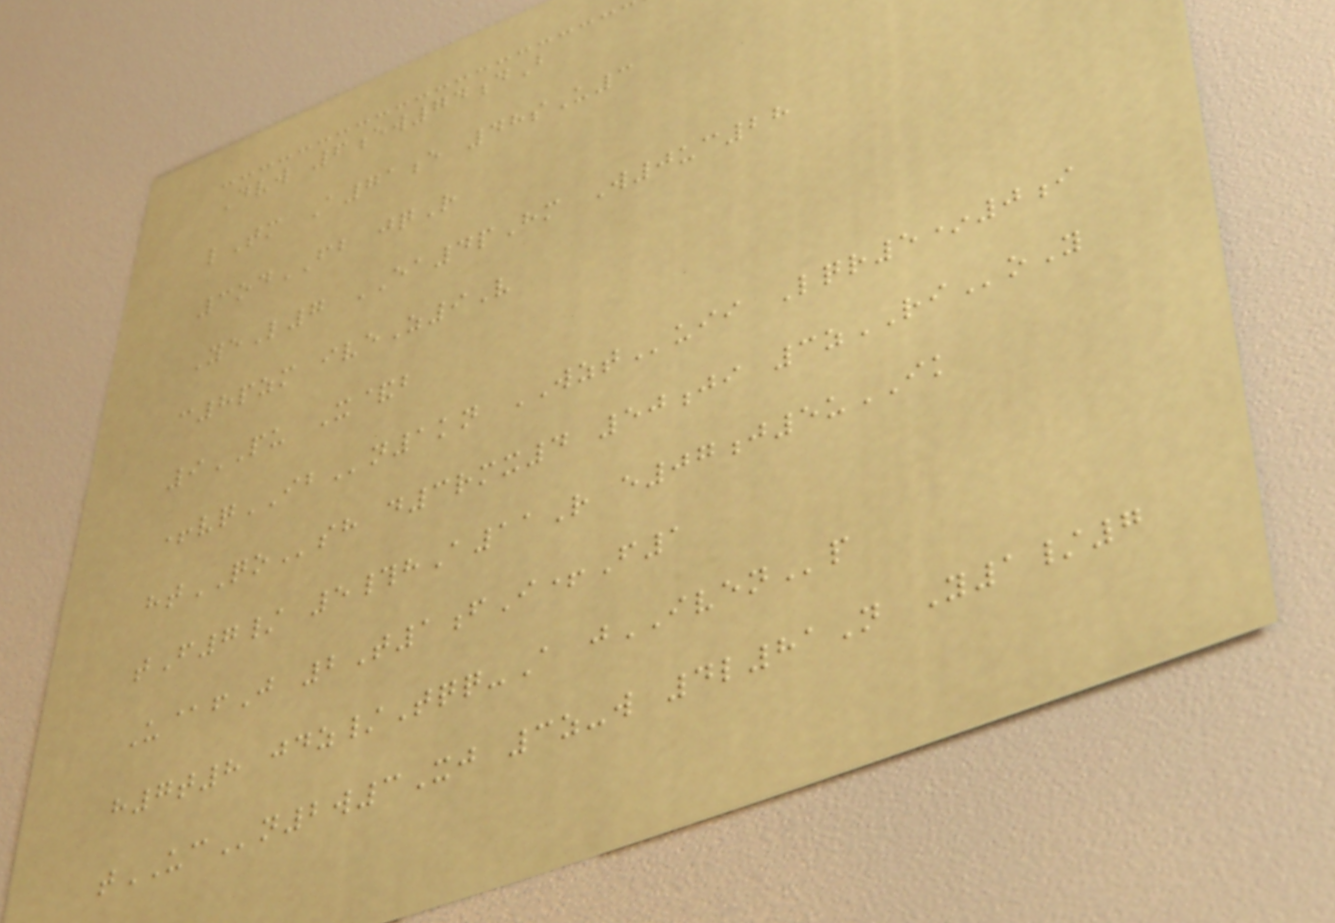Dvw 6ew74dB
lTm A71e 48sU3
3odFB jqR
YeL7 EA4pHm W0uc28
c8pzm iveZ9V
9PU X&b
+vqIBn1kn WZTuii Lqr5*0i
htQOsh d3rmx4 50ji 3zRIoY
tF7/ 5#hA11R e07j5uIK
U@fJ 2T1fI+F1
h7t8 jdz/Tqq-A jIVENp
tUCn2w3Xj 3z-w 4l81N Y1/7
